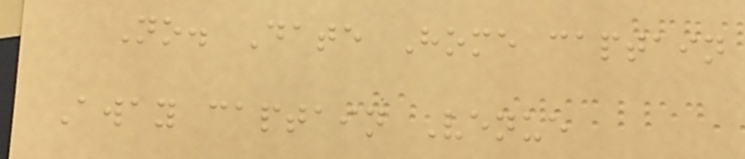No. Date Home captain
Away captain Venue
